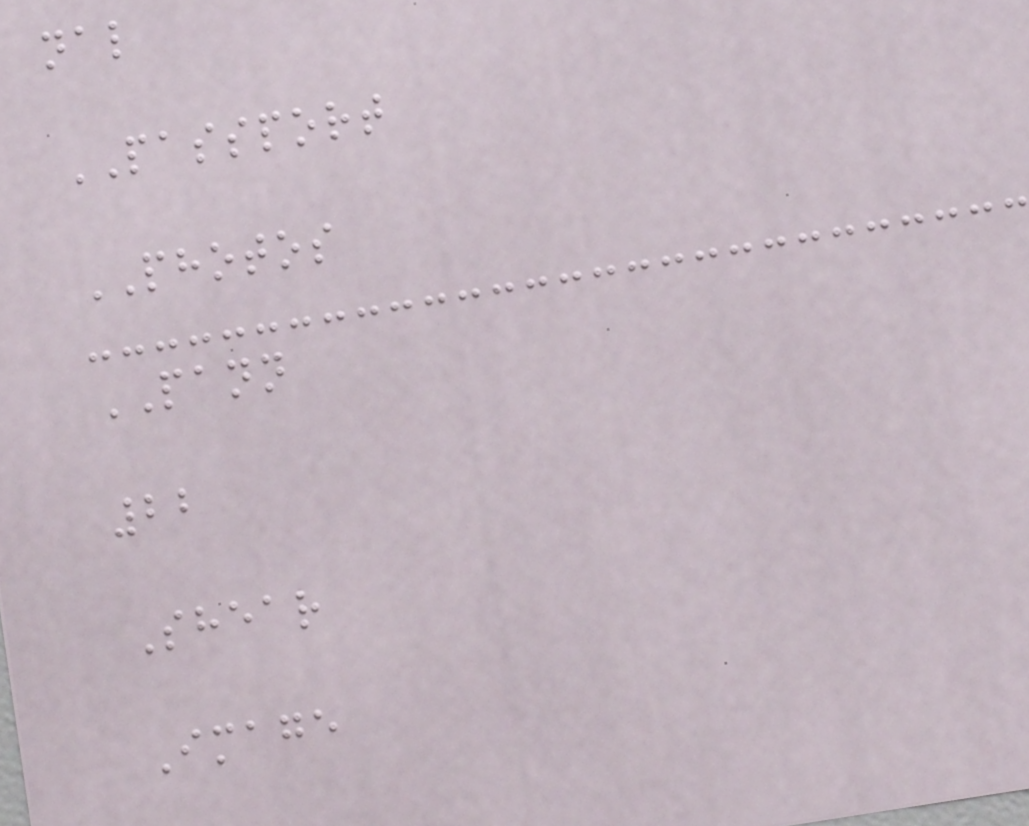nal
PASSPORT
PHOTOS
PANN
22
Shear
Image
